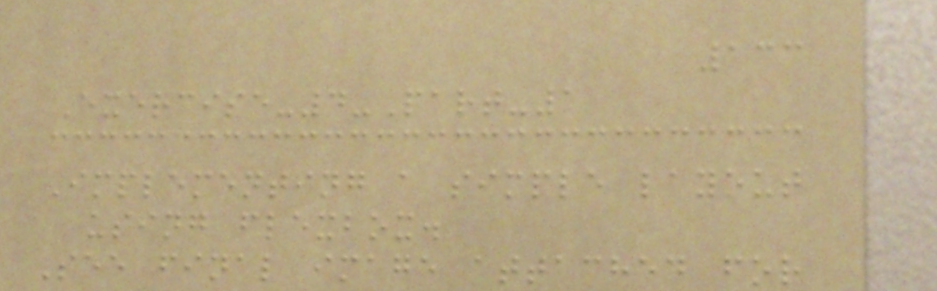133
Exercise-4-Part-1
Implementing a simple layout
using flexbox.
See final image attached for
